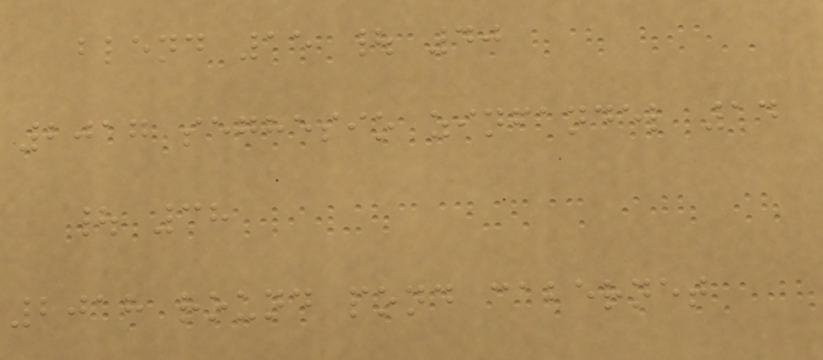blend 15 | 40
2017 seghesio zinfandel 14
| 38
2018 round pond cabernet
